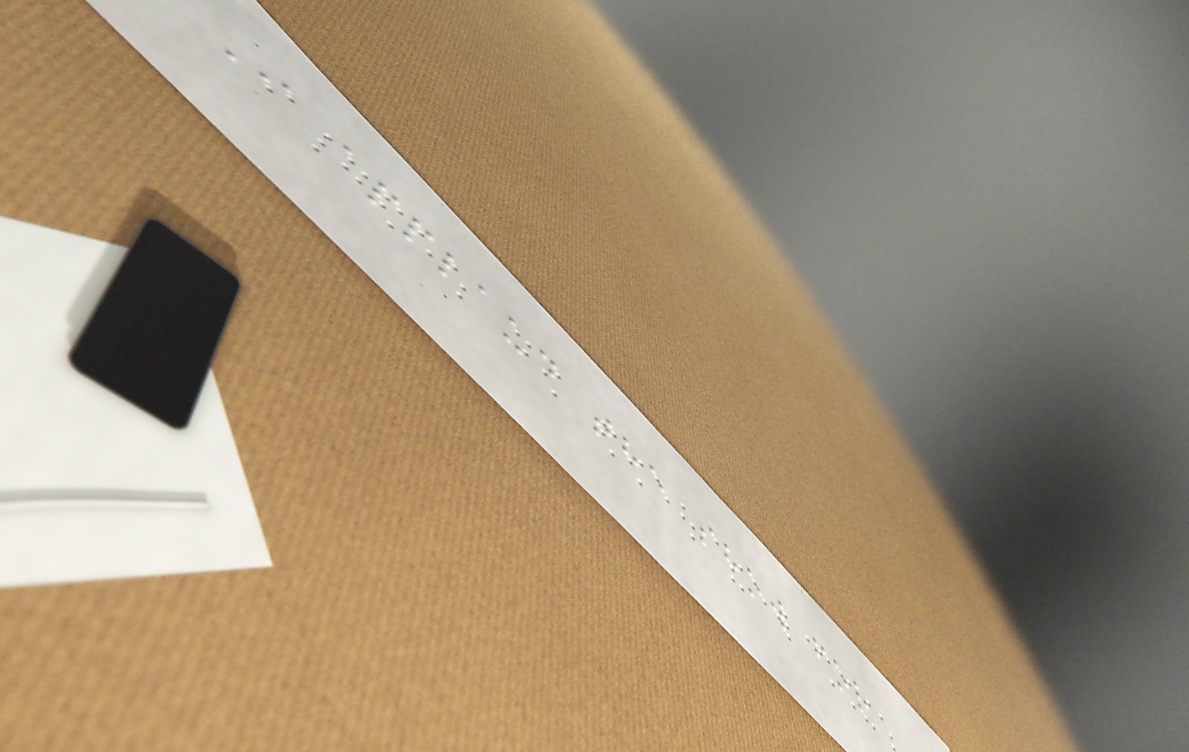I applaud the show for
